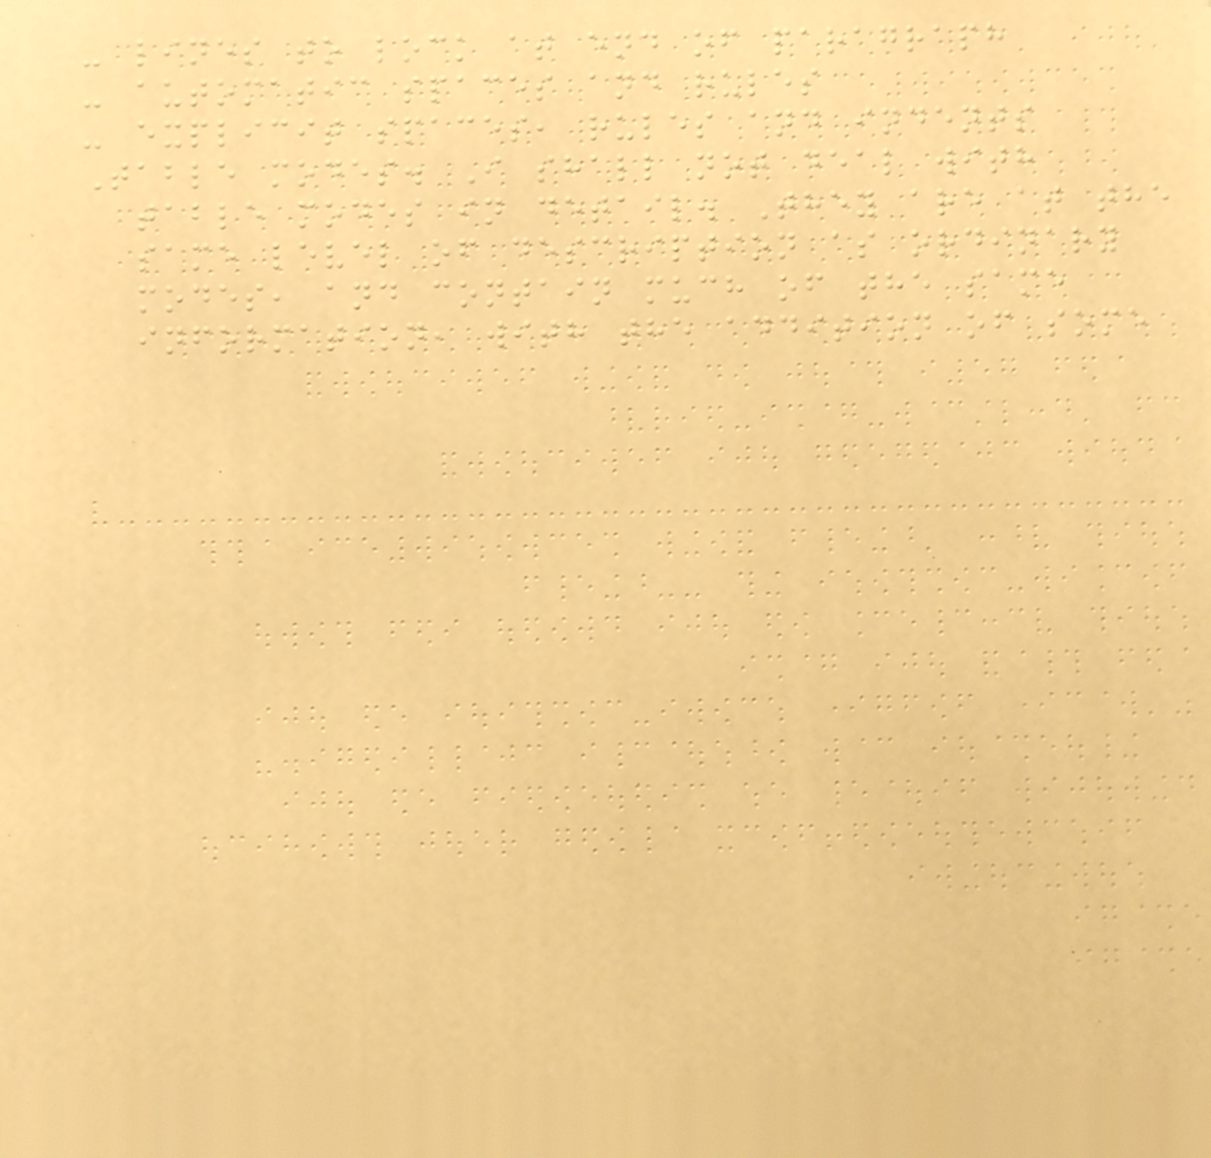- lines to lock at end of paragraph
- automatic spaces and rules
- explicit spaces, rules and indents
Table modes. I shall not deal with
table modes in detail. They are at the
same level of description as ordinary
modes, and contain much of the same
information, with the addition of some
